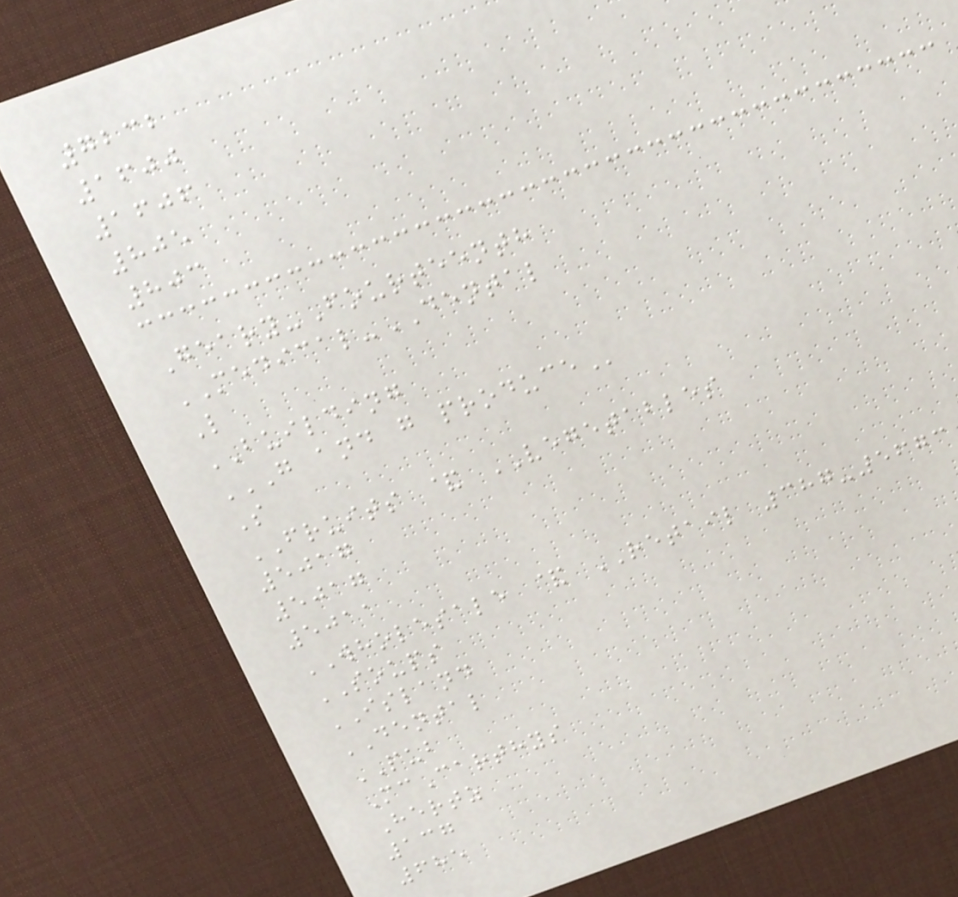7232
1600
1606
805
803
Geary-Fourteenth
MEDICAL-DENTAL
L
BUILDING
G AND G PRODUCE
S
FRUITS & VEGETABLES
5017
5017
5011
WHOLESALE & RETAIL 387-5673
SOUPS
ISLAND
DENTAL
PUB
McCarthys
Hertz
137
685
